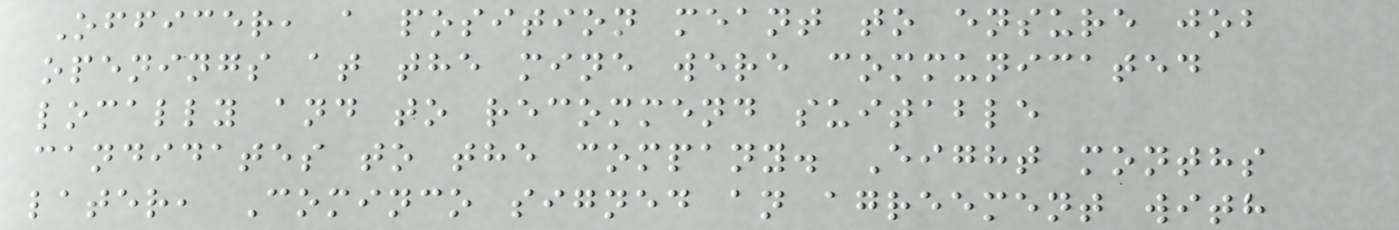Officer, a position meant to ensure job
openings at the mine were communicated
locally and to recommend suitable
candidates to the company. Eight months
later, Cominco signed an agreement with
